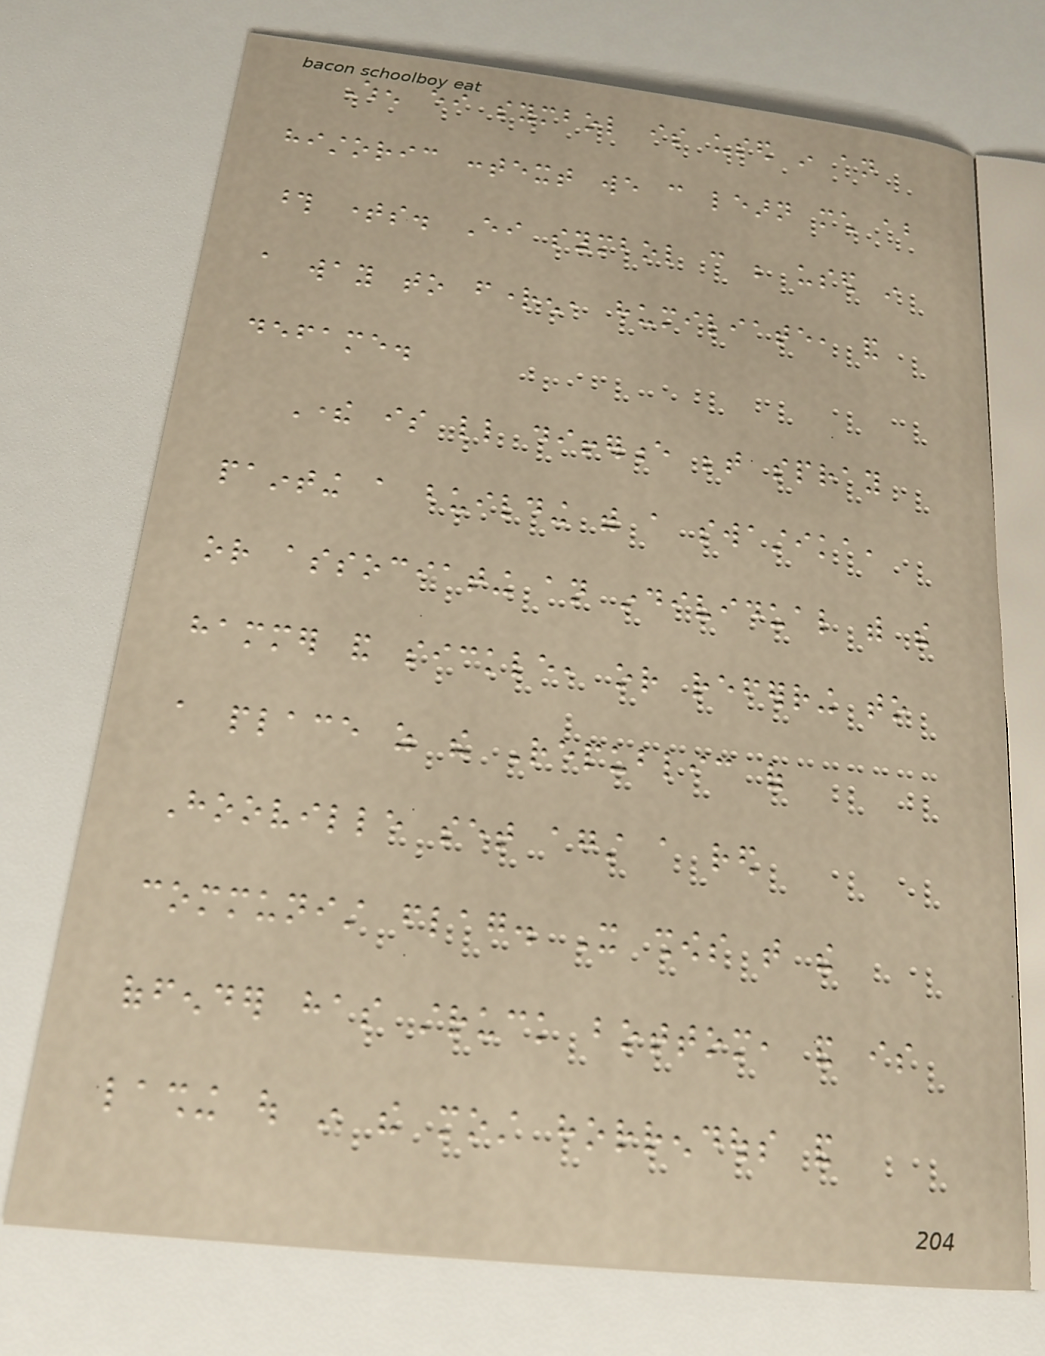When either symbol is used in an
historic context we can learn much about
those times. Either symbol can be used in
a way to frighten, humiliate, and
defame.
There is little difference between spray
painting a building with a swastika,
or associating an individual with the
hammer and sickle, or referring to
a place as the Republic of
Hooville set against a red
communist flag. It shows that the
offender has struck bottom, and is
lashing out in the most horrendous and
